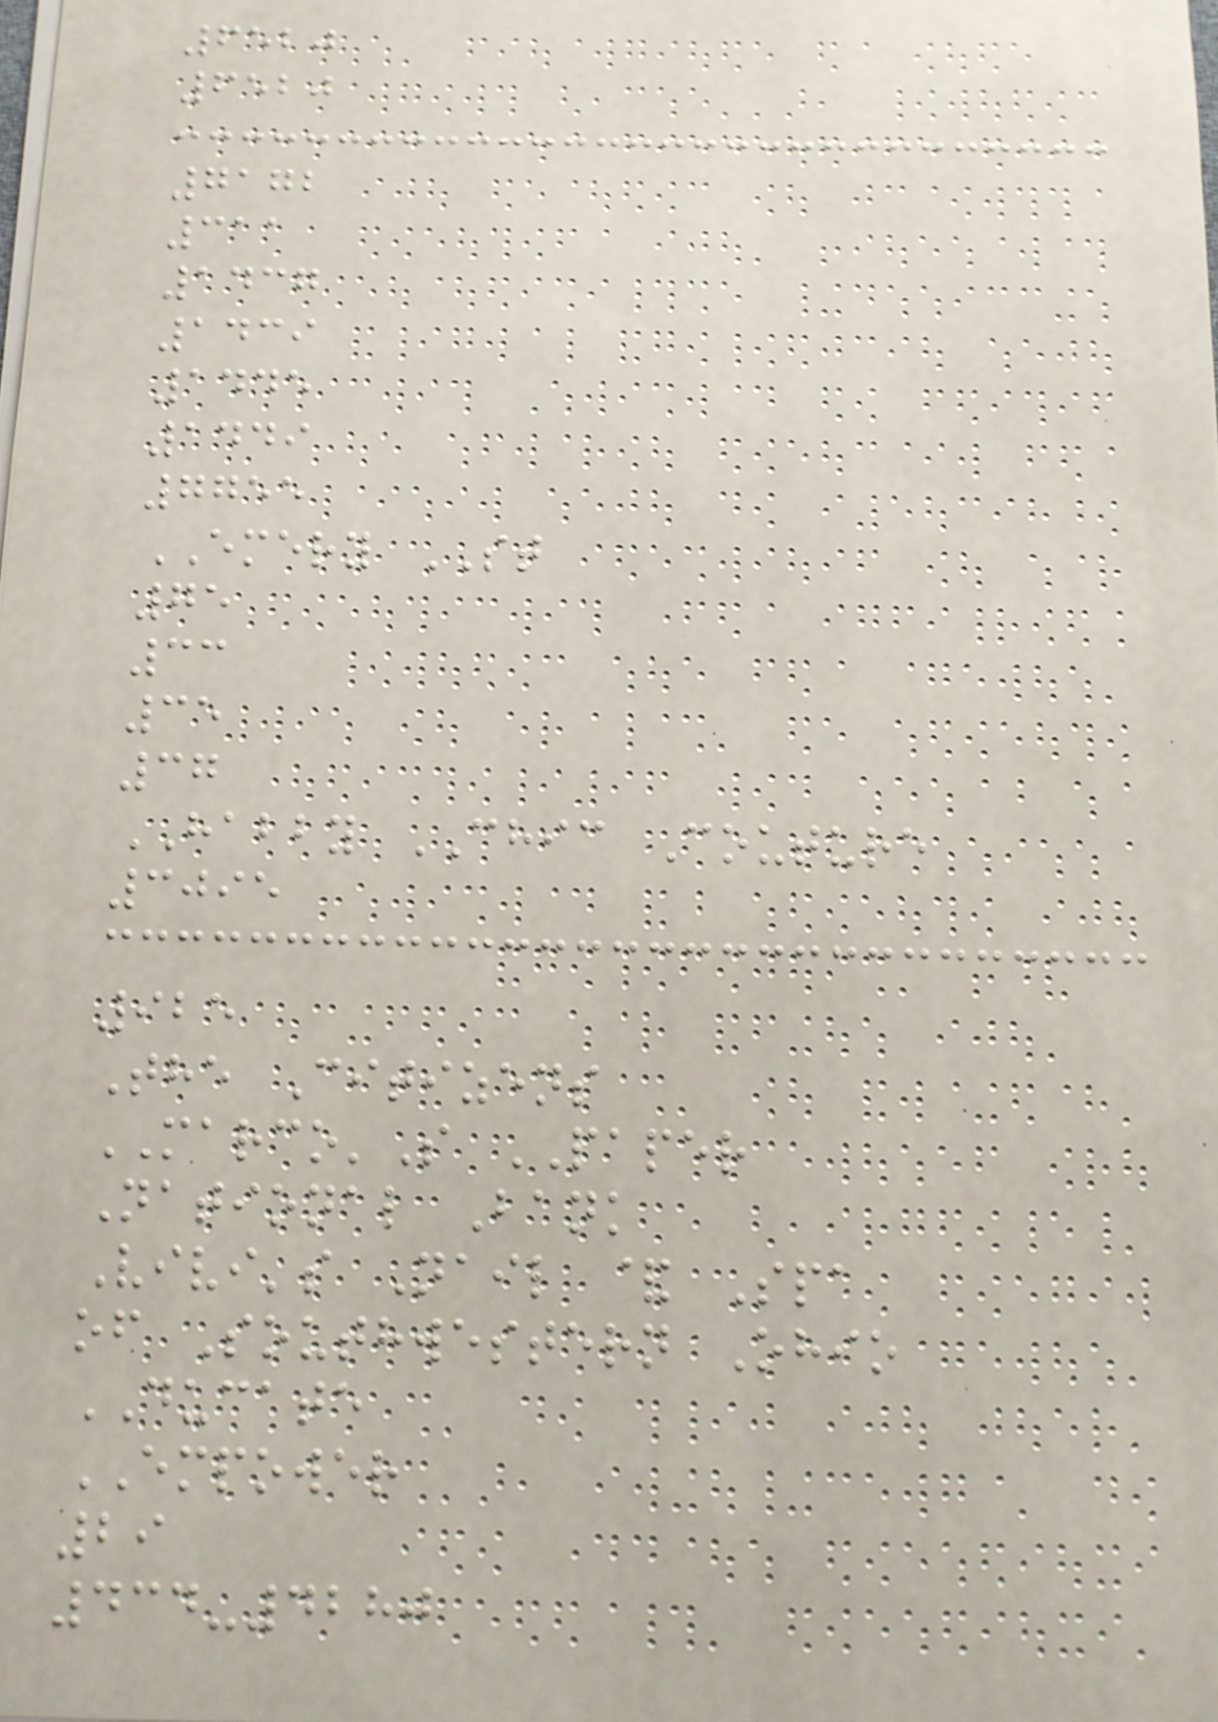6520
6520
7172
311
1437
1439
1445
1449
7755
EMERY ST
75
33
35
37
HABBY CHIC Couture
3095
925
The Citizens
MARCO'S PAPER
National Bank
Vivi's Nail & Spa
of Southwestern Ohio
DUCATE
EMPOWER
29
434-4280
